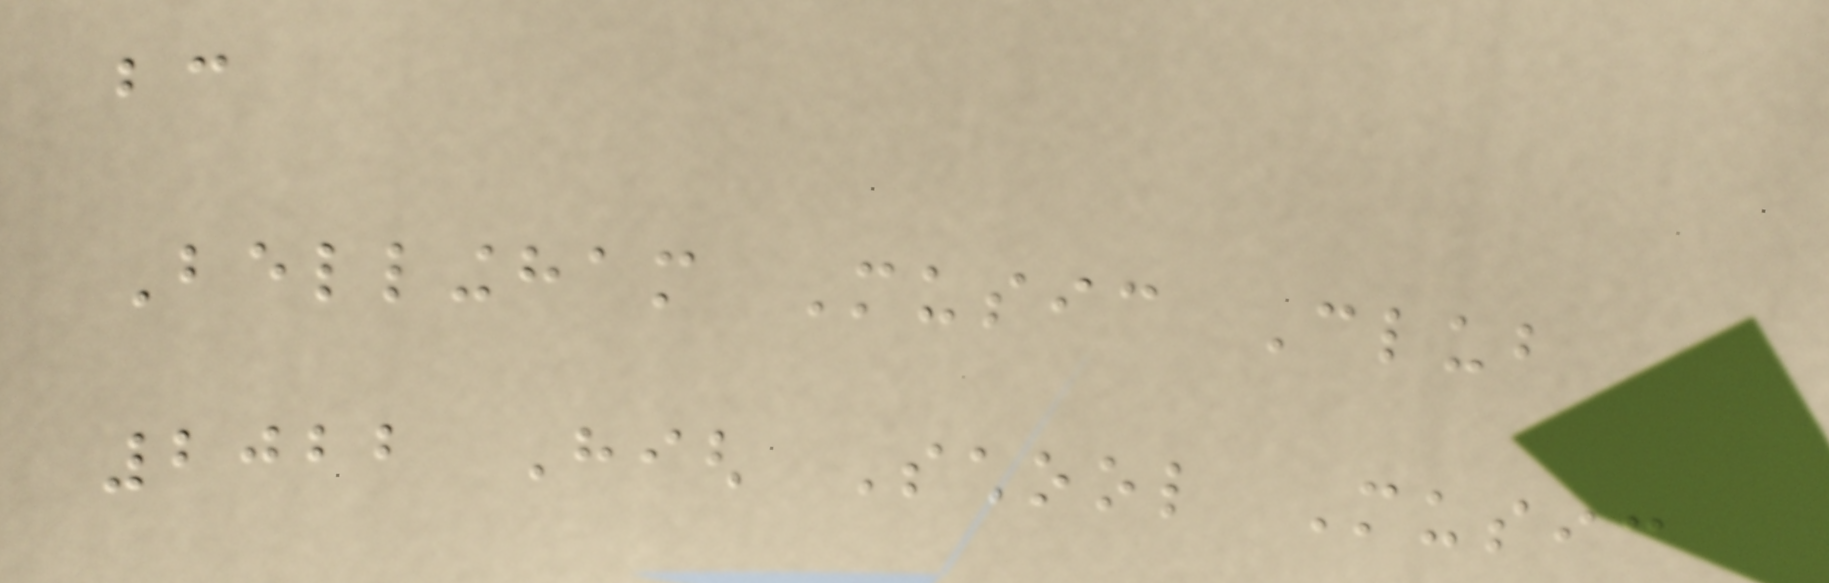bc
Bellingham Music Club
2022 High School Music
